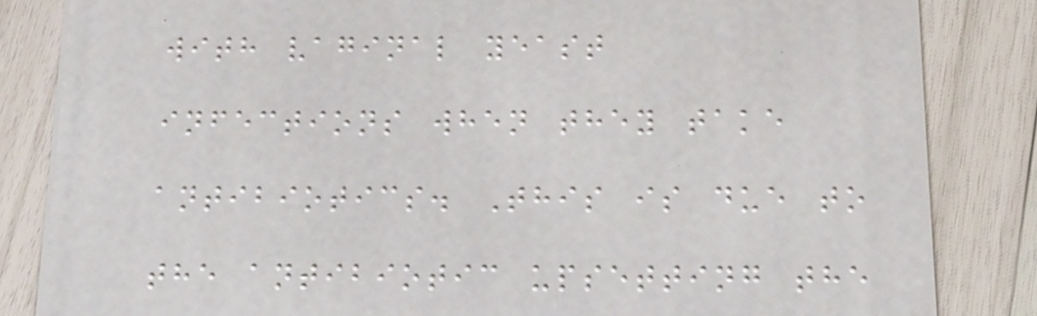with vaginal yeast
infections when they take
antibiotics. This is due to
the antibiotic upsetting the
